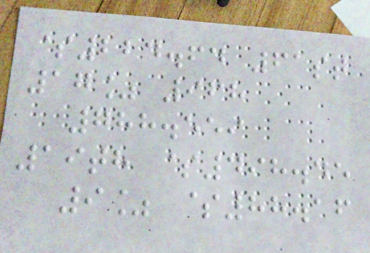$224.64 61st
17% 968
788.559
19th $498.45
9% $88.16
